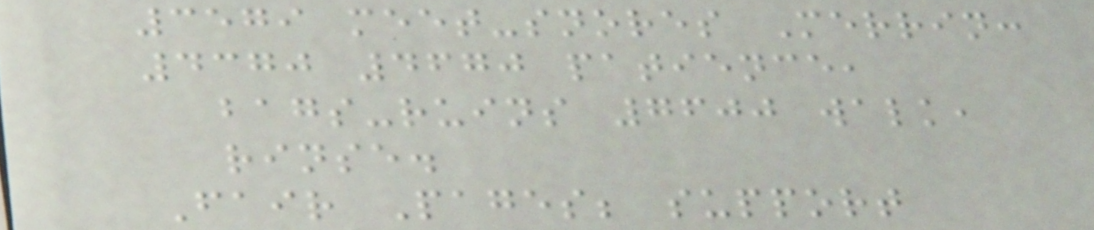3579 meet-snores Merrin:
4370 4670 patience,
bags-ruins 7600 walk,
rinse.
Fair Pages; support
